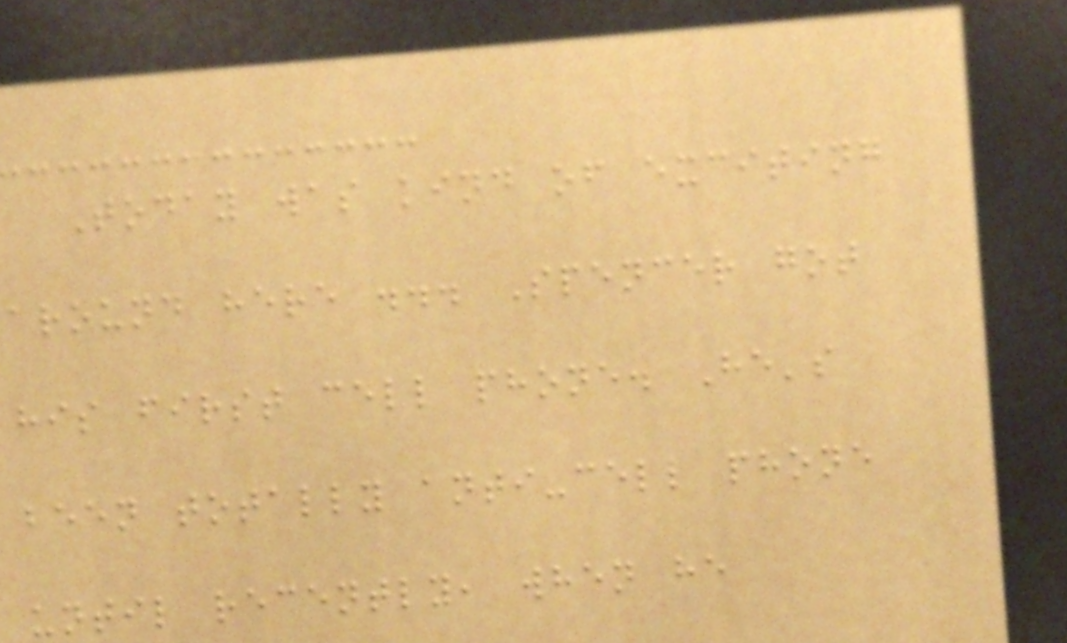Today was kind of exciting
around here ... Spencer got
his first cell phone. He's
been totally anti-cell phone
until recently, when he
